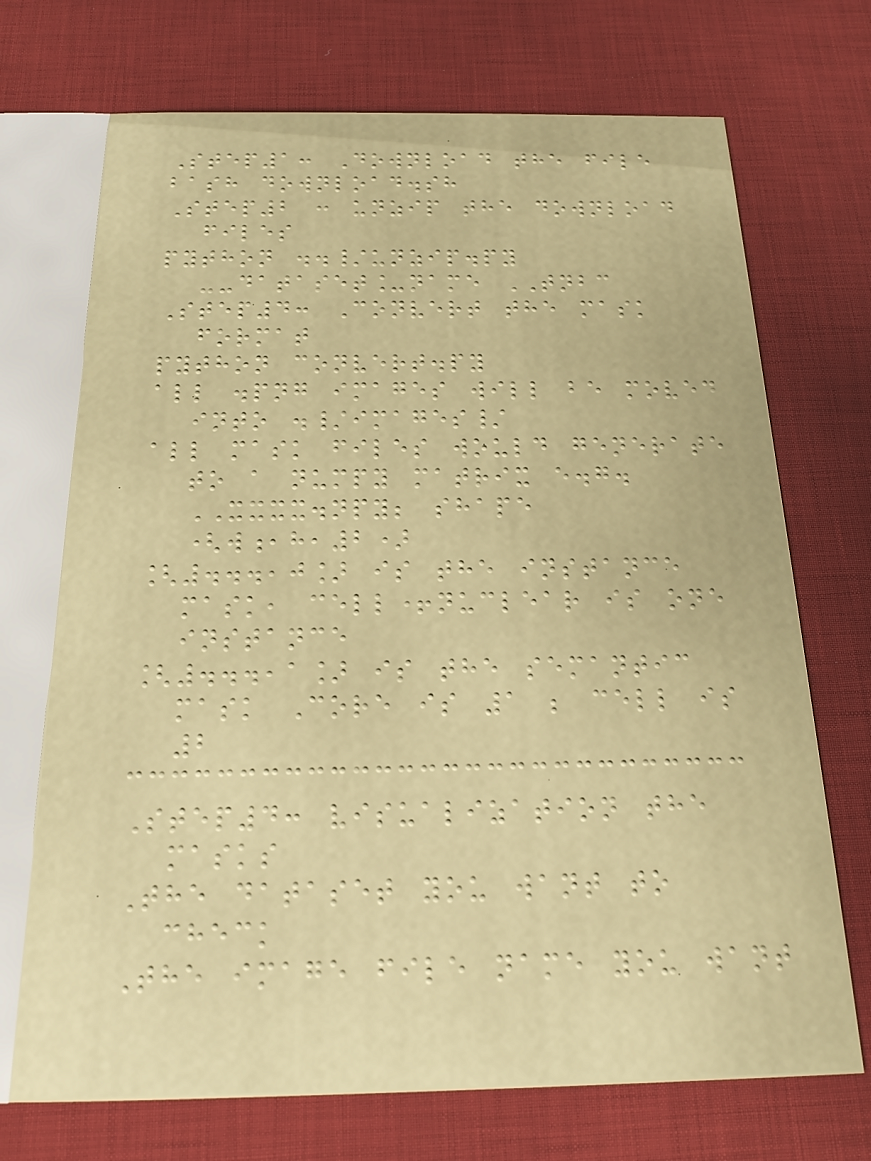Step1: Download the file
bash download.sh
Step2 : unzip the download
files
python ../unzip.py
--dataset_name TNBC
Step4: Convert the mask
format
python convert.py
all .png images will be moved
into ./images/
all mask files would generate
to a numpy matrix e.g.
XXXX.npy; shape
(w,h,2)
[...,0] is the instance
mask, cell+nuclear is one
instance
[...,1] is the semantic
mask Core is 1 ; cell is
2
Step4: visualization the
masks
The dataset you want to
check
The image file name you want
